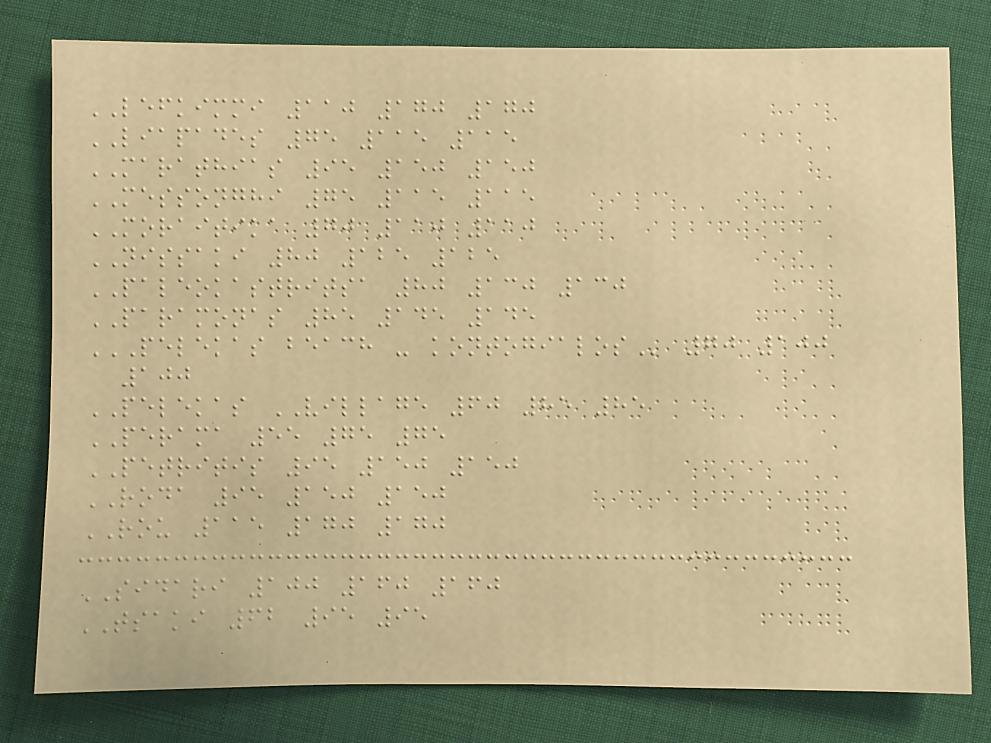LEFKIMMI 110 170 170
LIAPADES 75 115 115
MARATHIAS 95 150 150
MESSONGHI 75 115 115
MORAITIKA 70 110 110
NISSAKI 80 125 125
PALEOKASTRITSA 80 130 130
PARAMONAS 85 145 145
PELEKAS BEACH - KONTOGIALOS 70 100
100
PELEKAS VILLAGE 60 85 85
PERAMA 55 75 75
PETRITIS 95 150 150
RODA 95 150 150
ROU 115 170 170
SIDARI 100 160 160
TSAKI 62 95 95
